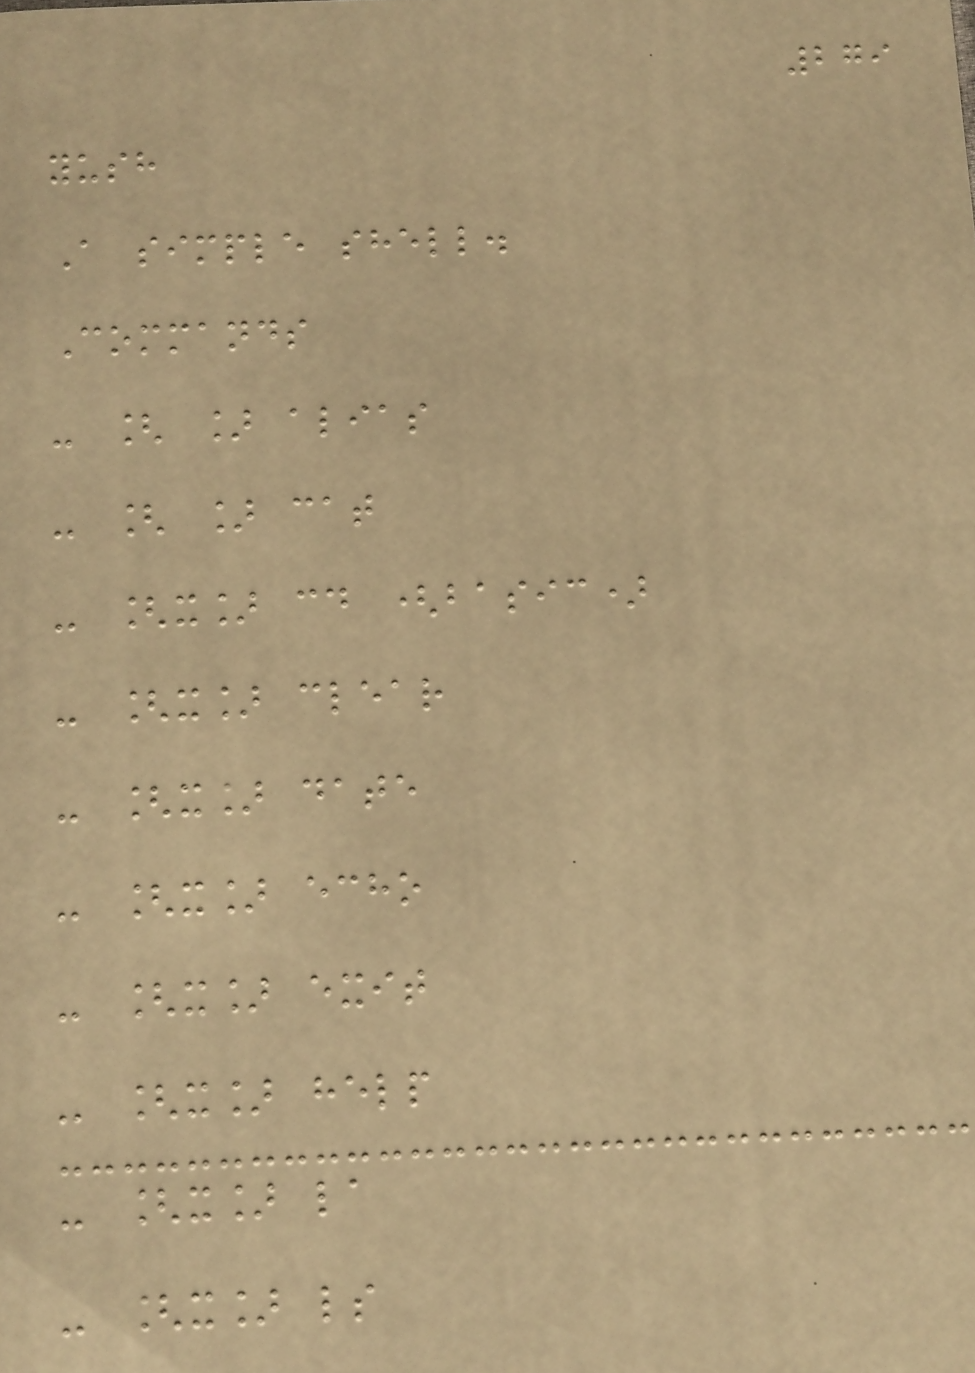279
yush
A simple shell.
Commands
- [ ] alias
- [ ] cat
- [x] cd (basic)
- [x] clear
- [x] date
- [x] echo
- [x] exit
- [x] help
- [x] la
- [x] ls
